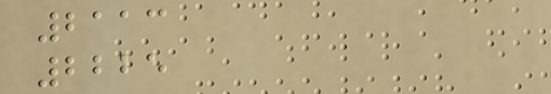2113
2225
